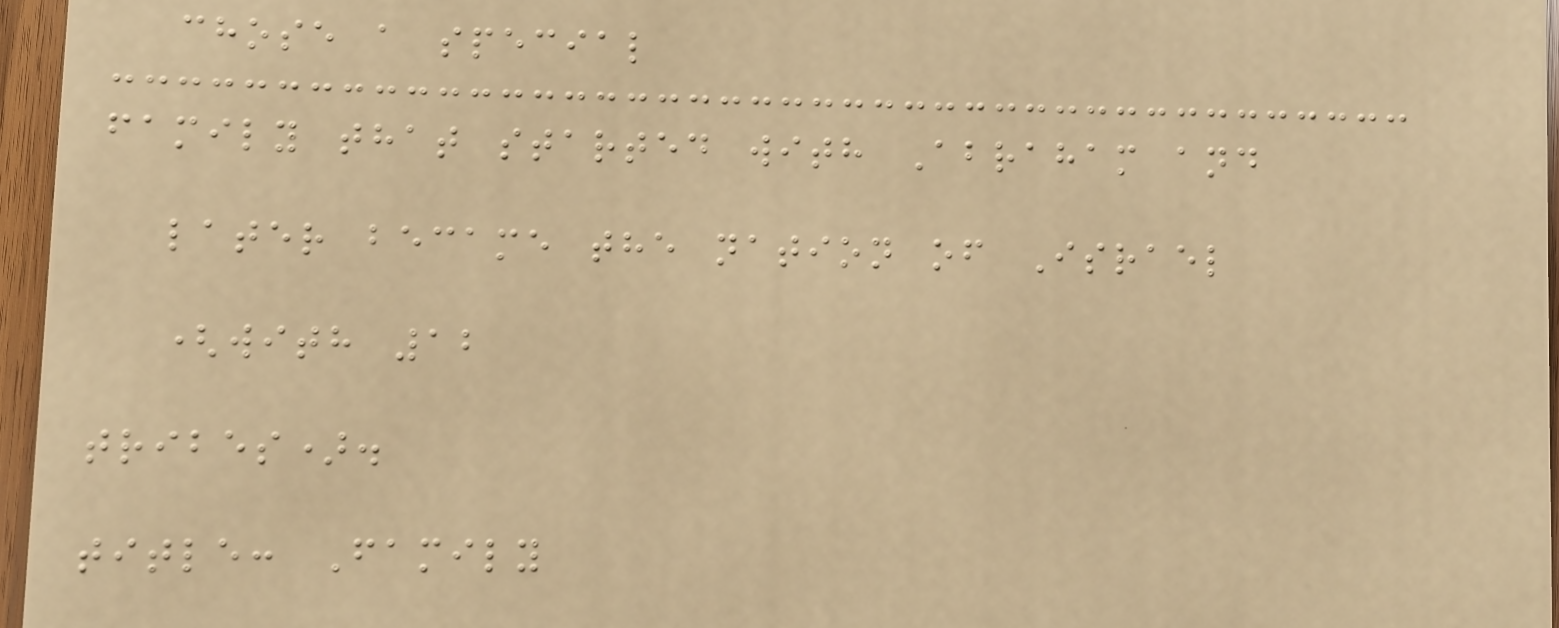chose a special
family that started with Abraham and
later became the nation of Israel
(with 12
tribes).
title: Family
